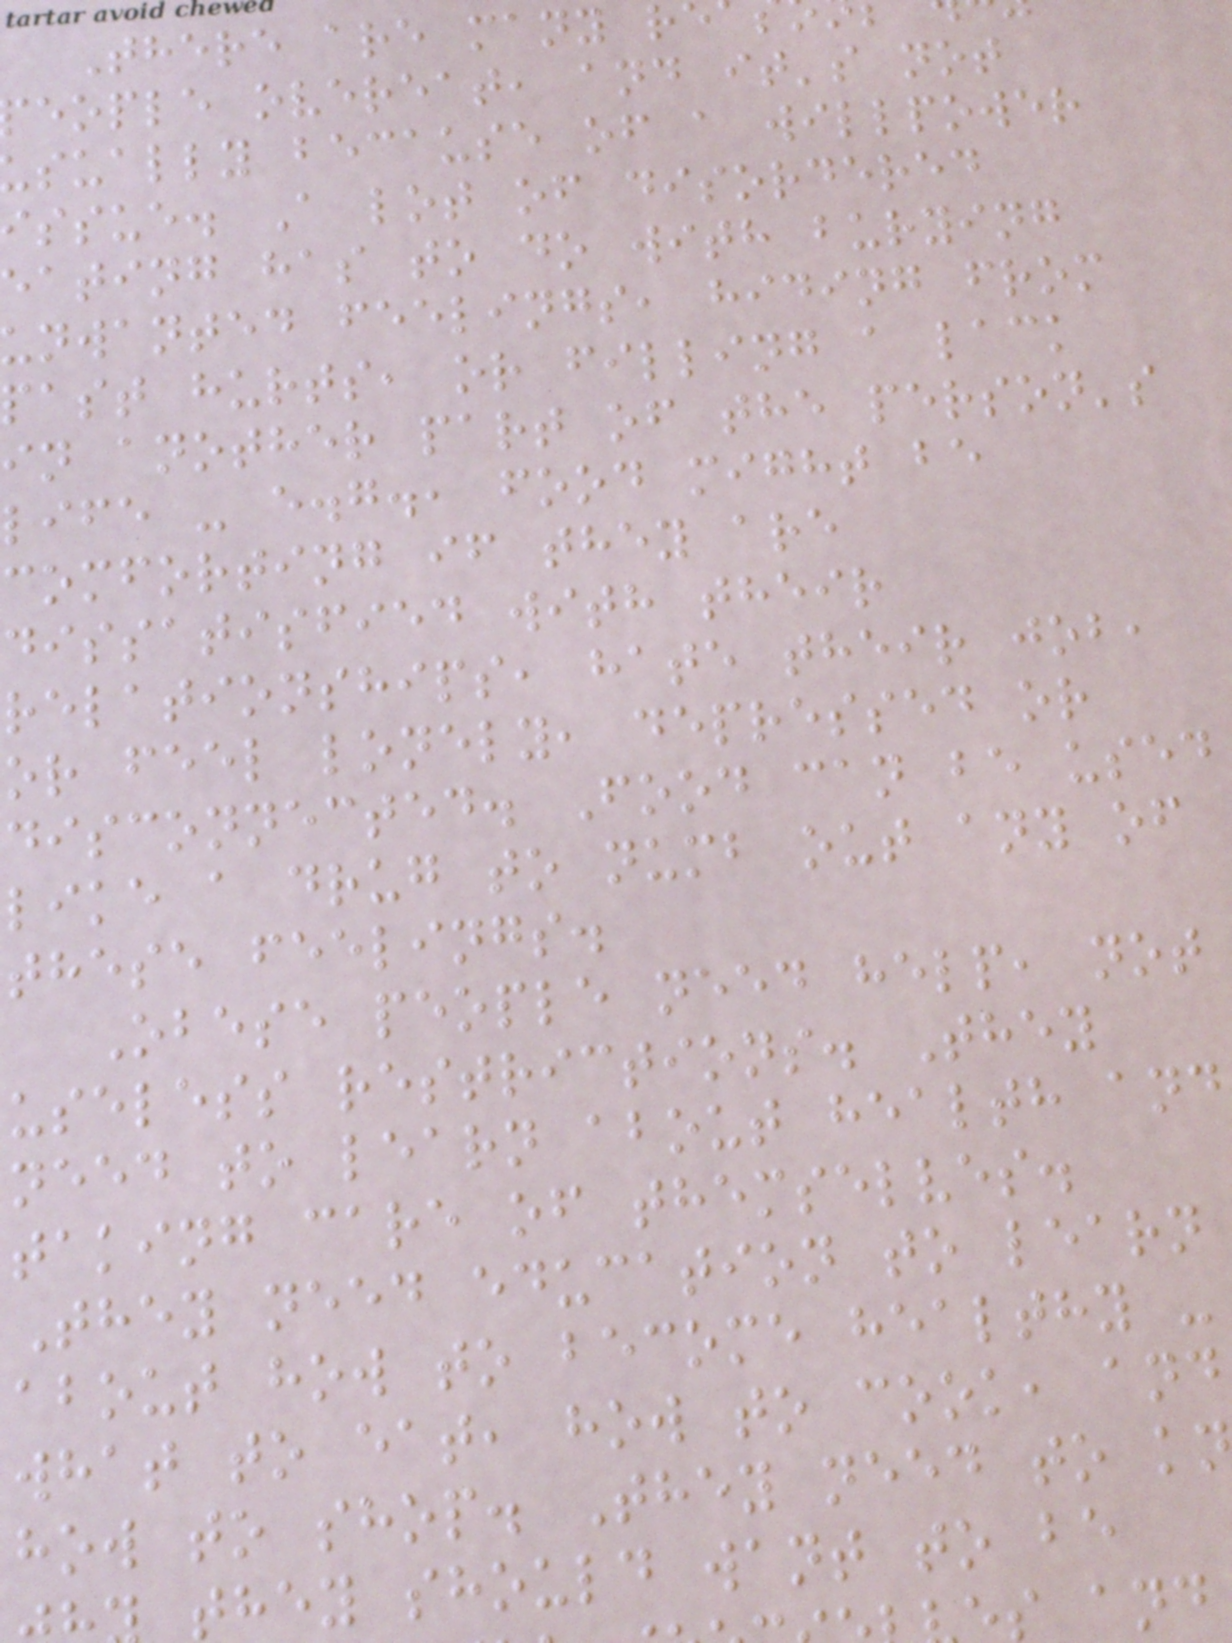There are many r
eople overeat, and it's not
sually because of a willpower
ssue. A lot of disordered
eating has to do with burying
unwanted feelings, hiding from
past hurts, or filling a lack
in another part of the person's
life - e.g., food might be
comforting if they are
dissatisfied with their
relationships, hate their job,
or feel lonely, depressed or
disconnected. Food can be used
like a drug to numb out any of
these feelings.
Obese people need help, not
useless restrictions. They
need to learn about health and
taking care of themselves.
They need education to learn
about how to become healthy -
what to eat, how to cook, and
how to shop. They need to kn
they should want to be
